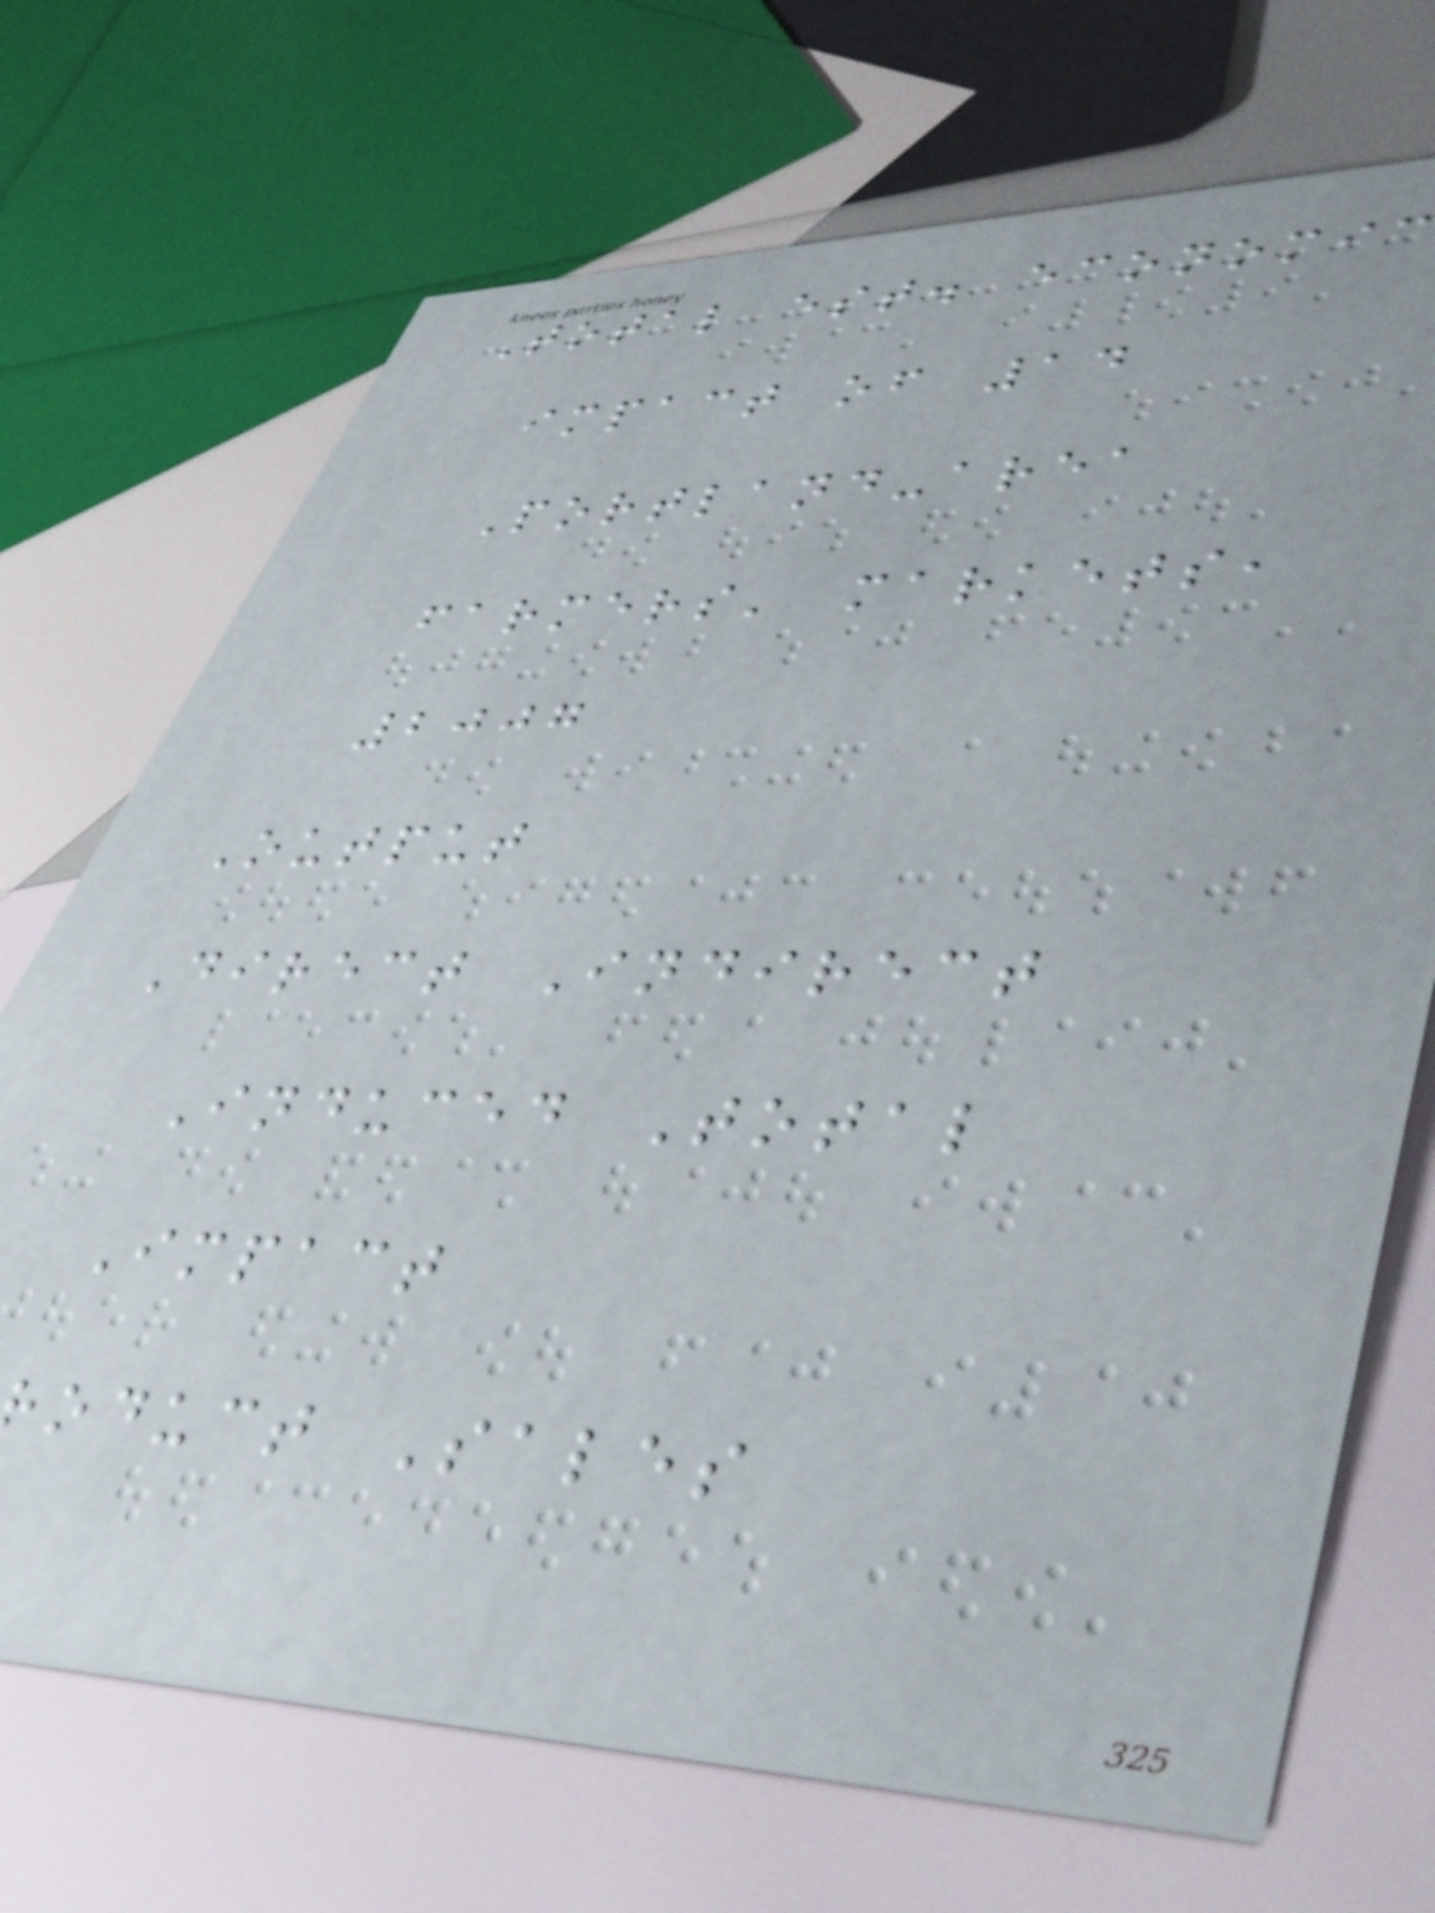Total est. economic
impact of 14
Portland-area
farmers' markets,
2007
Output
Direct Indirect
Induced Total
Impact
oduct Sales
